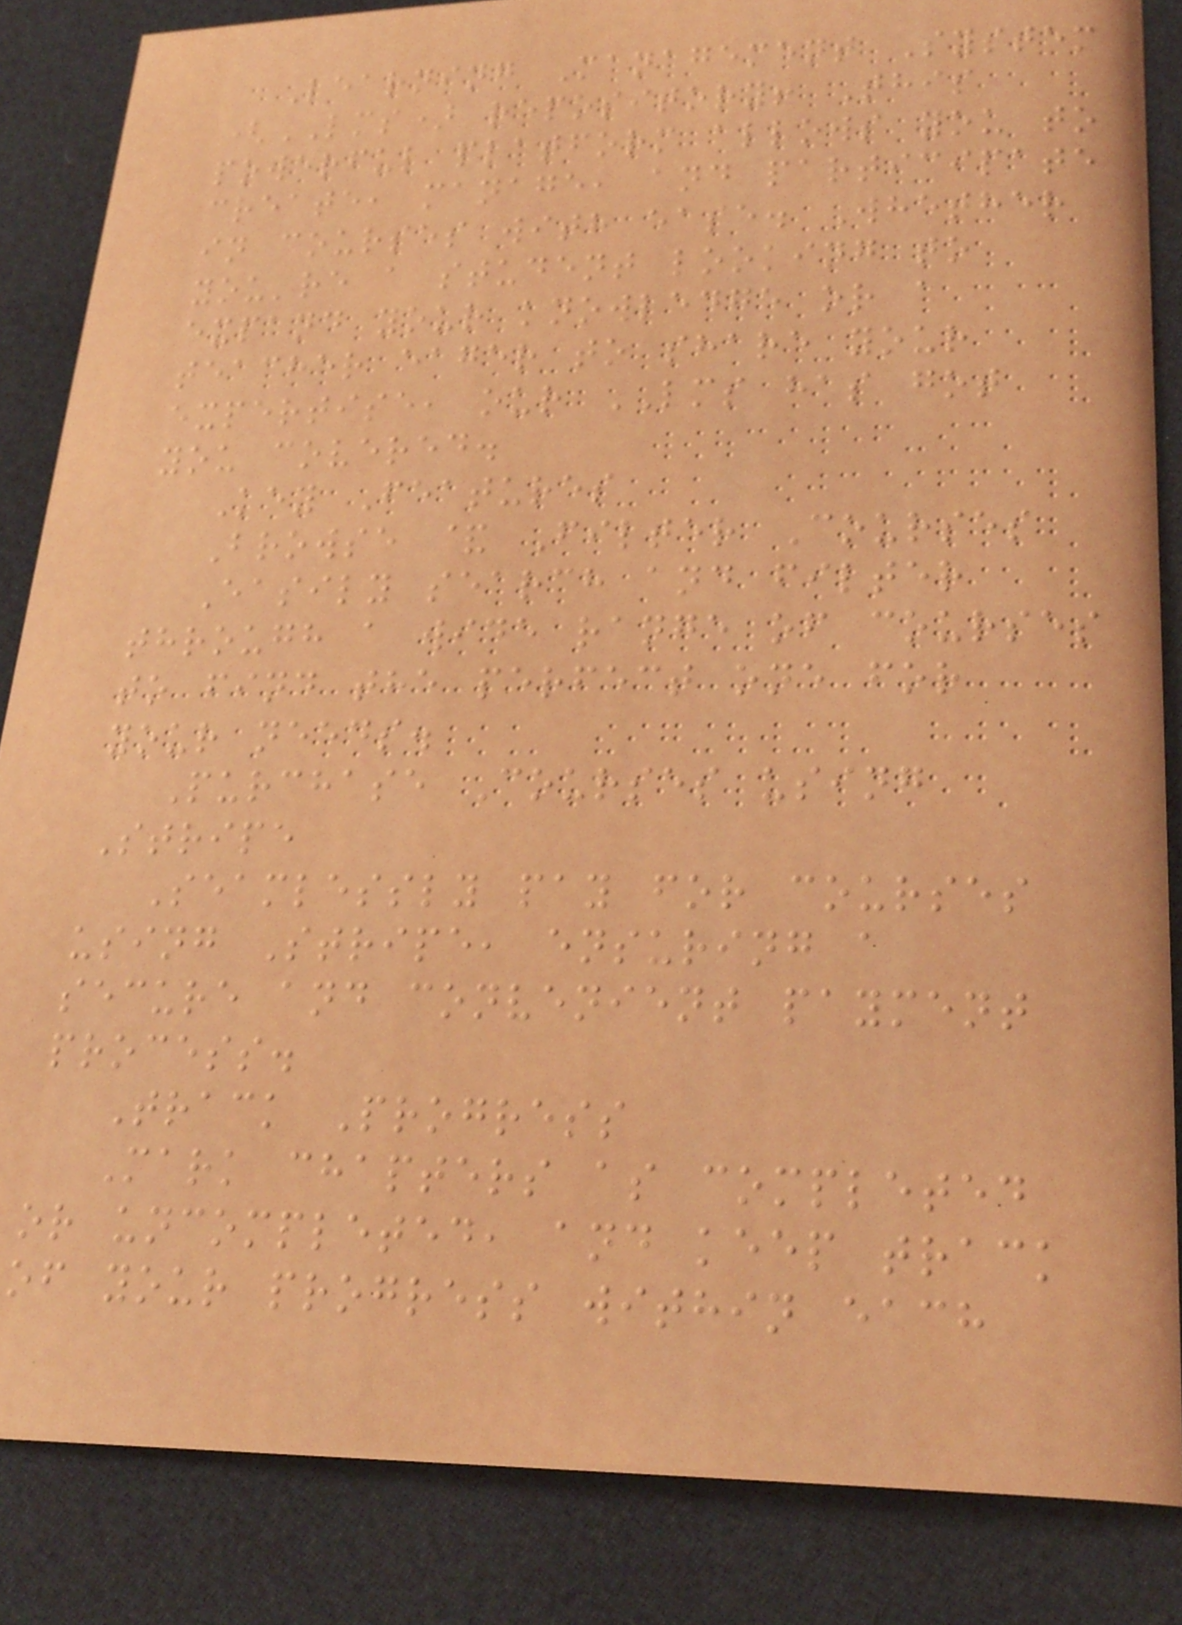Learning Management System
(LMS) repository! This
powerful platform allows you to
create, manage, and participate
in courses with ease. Whether
you're a student looking to
expand your knowledge or a
teacher eager to share your
expertise, our LMS has got
you covered.
Key Features
Browse & Filter Courses
Easily search and filter
through a wide range of courses
to find the perfect one for
your needs.
Purchase Courses using
Stripe
Seamlessly pay for courses
using Stripe, ensuring a
secure and convenient payment
process.
Track Progress
Mark chapters as completed
or uncompleted, and keep track
of your progress within each
